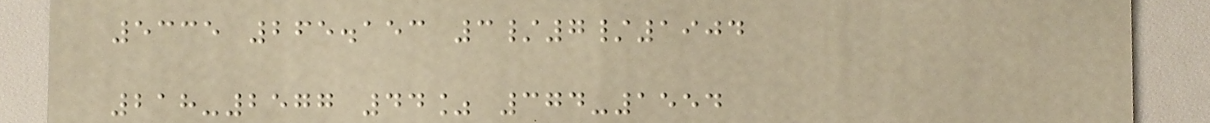5335 265.153 3/7/1904
218-2577 44% 374-1554
